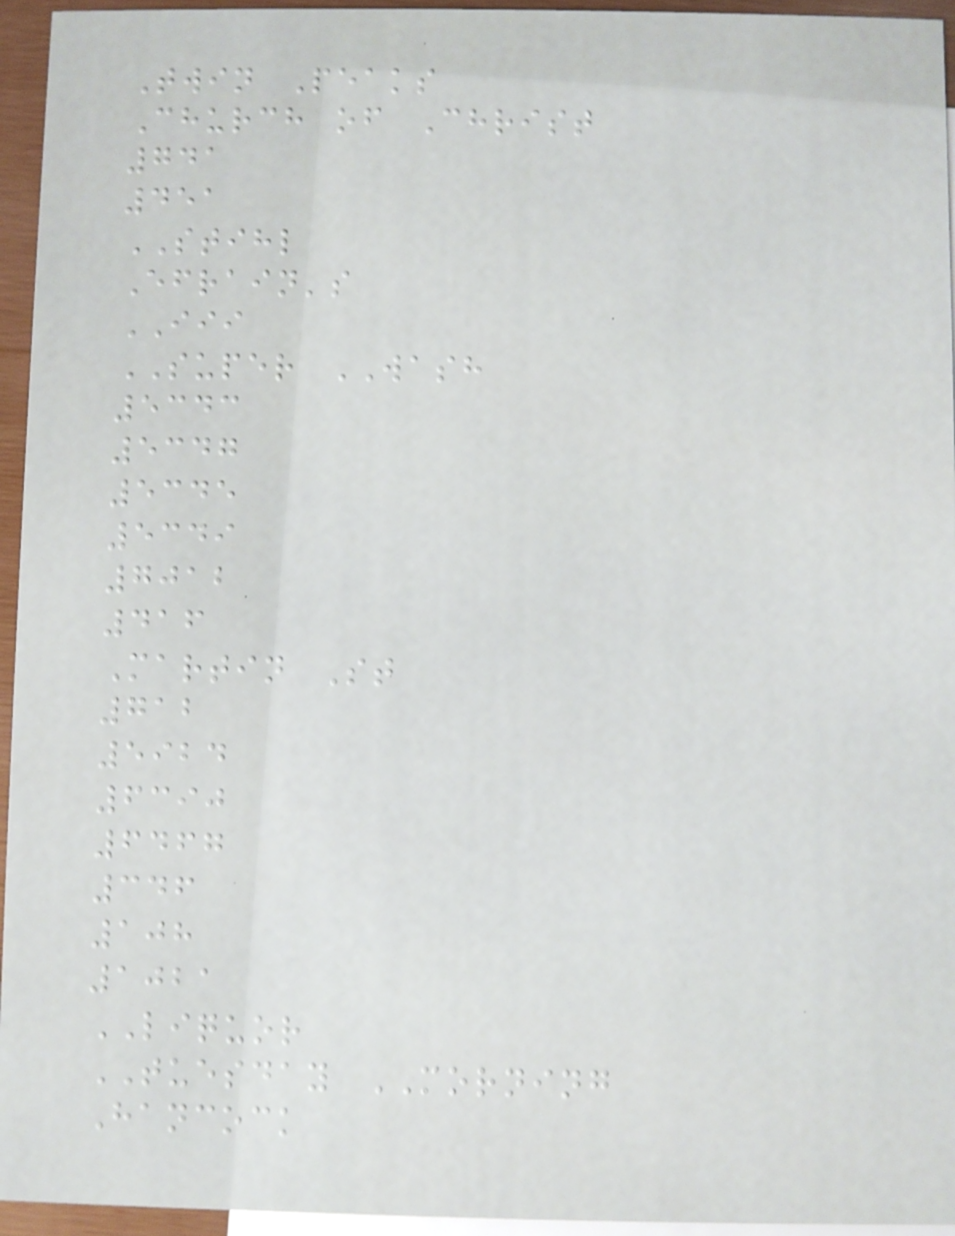Twin Peaks
Church of Christ
741
451
STIHL
Efrain's
III
SUPER WASH
5343
5347
5345
5349
7012
416
Martin St
712
5924
6390
6467
346
108
1021
LIQUOR
TUESDAY MORNING
Hancock
